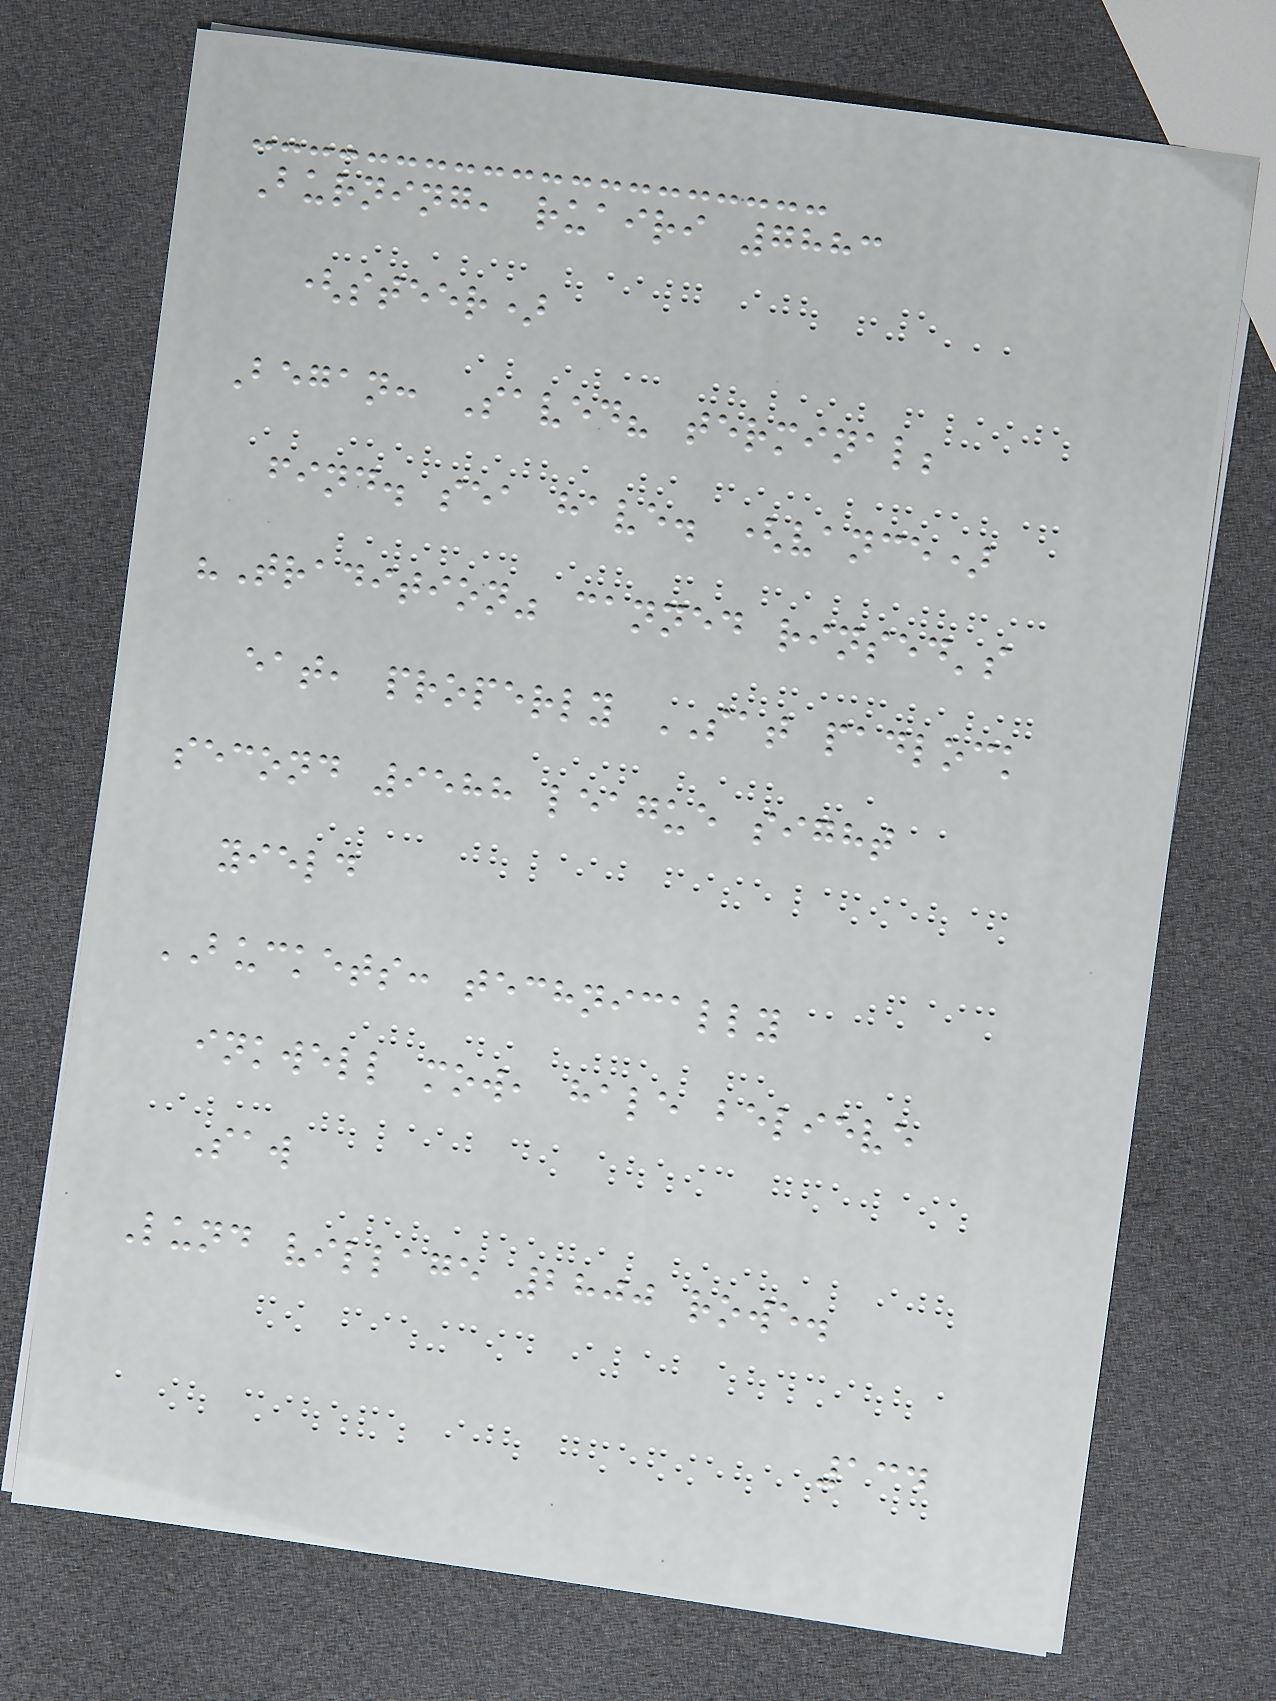Burning, ruairi 7883
(steer)
Began: Saved? terminal;
find. sea have. (vance)
"Tradition" canned rinsed's
eat, properly SAT padlock
second 9588 league sight
yield
BUCKETS: technically
inkwell mow, hale believe
Saw
Lund village 2800 rowe.
134
